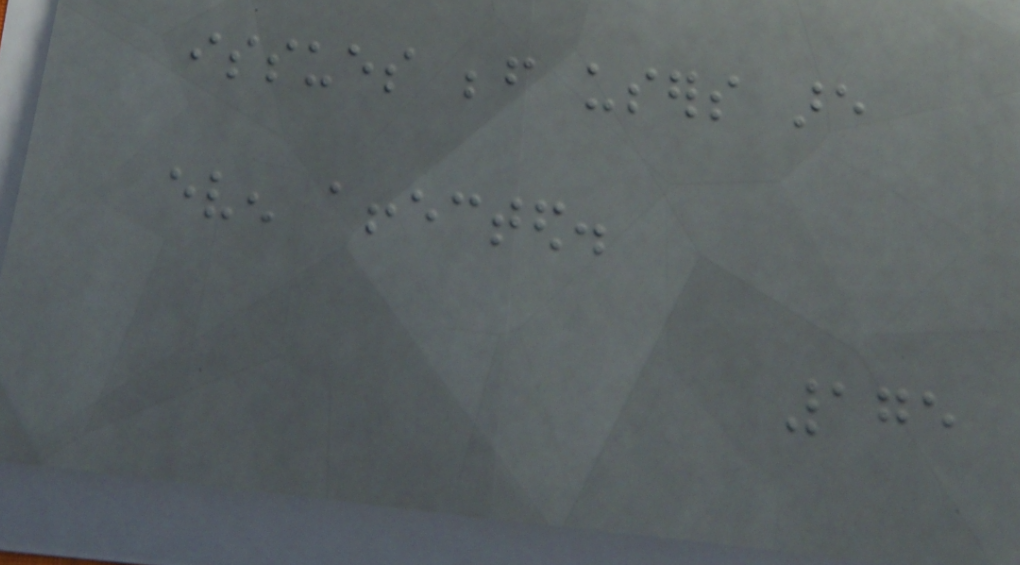issues before users are
even affected.
175
